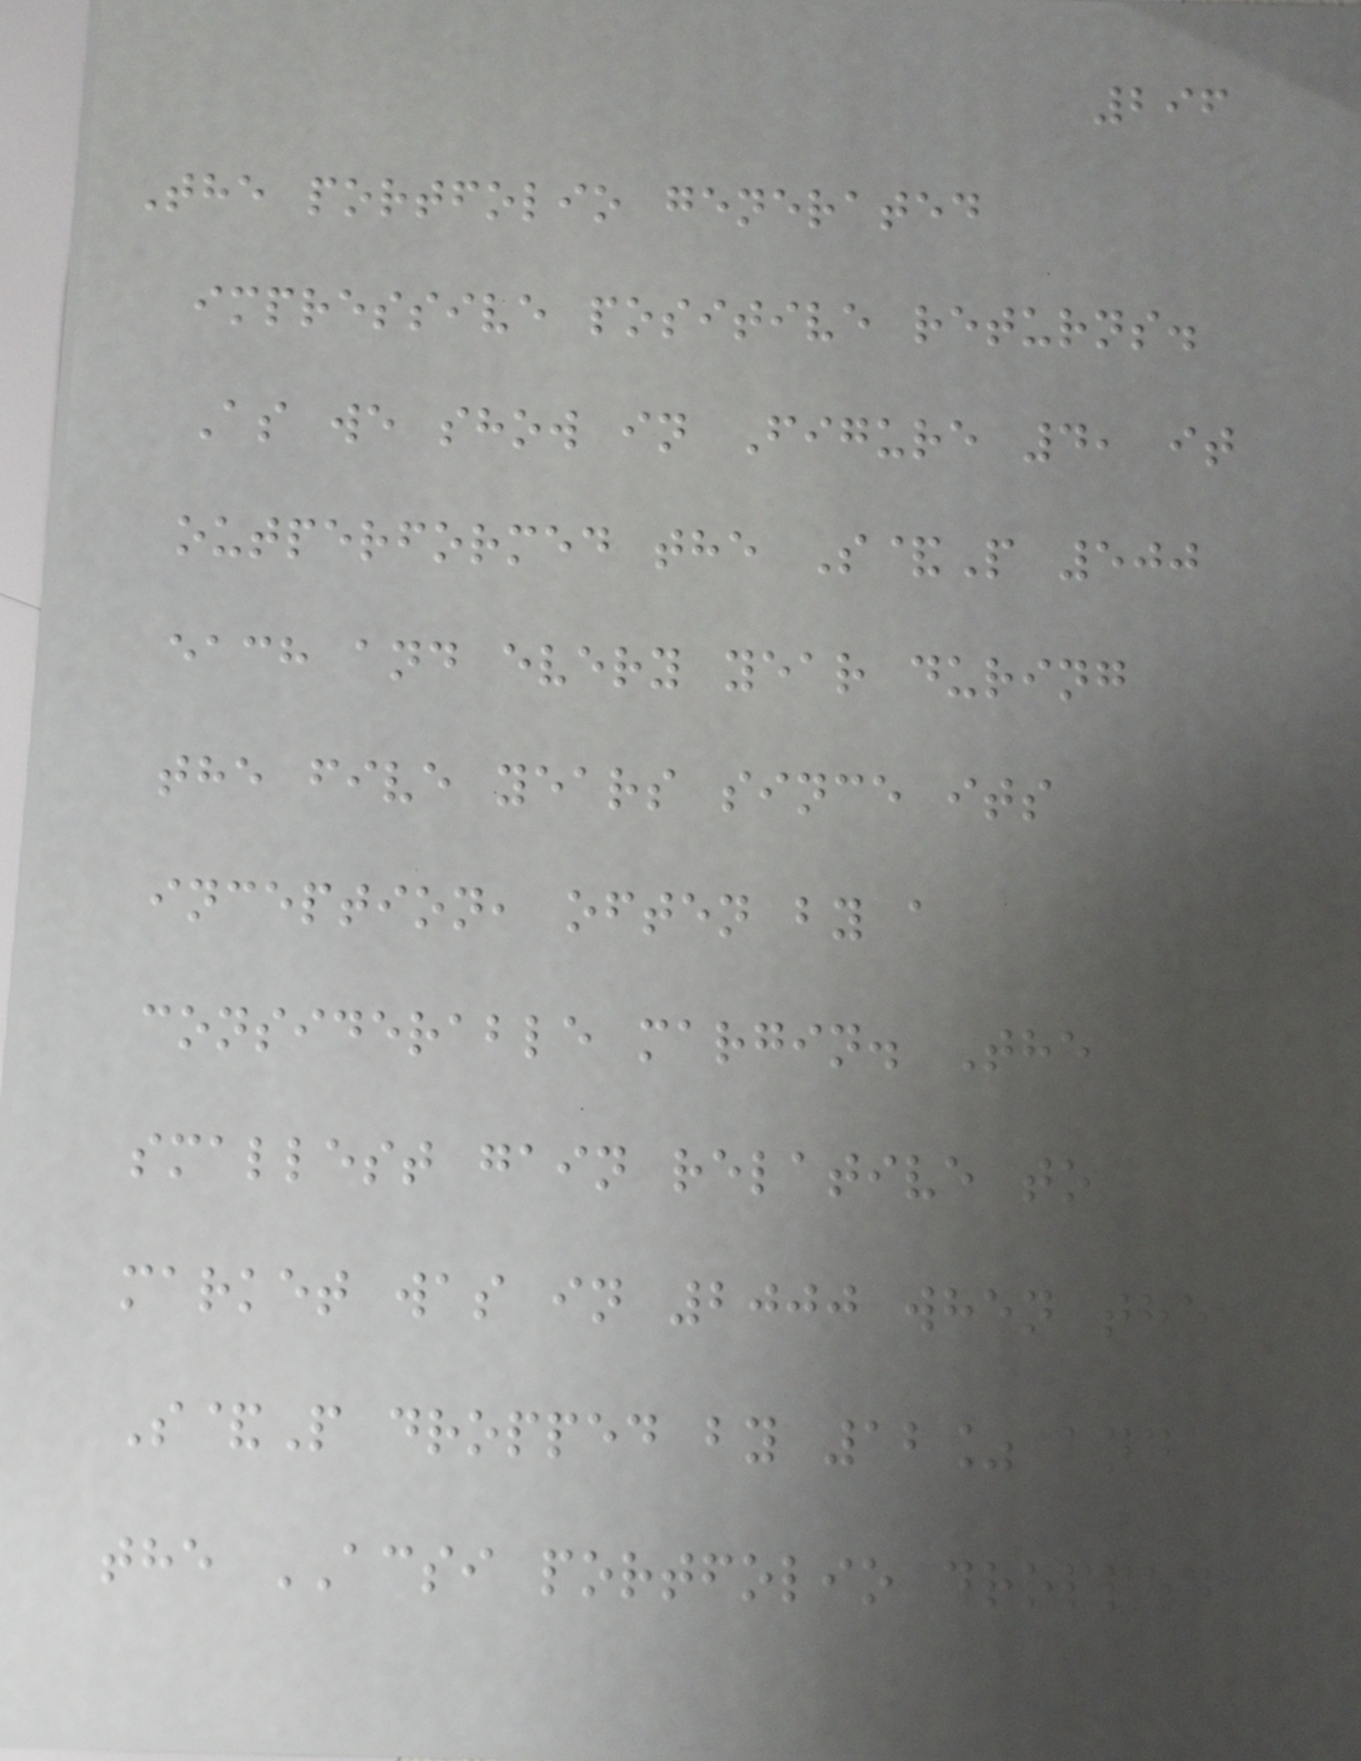296
The portfolio generated
impressive positive returns.
As we show in Figure 4, it
outperformed the S&P 500
each and every year during
the five years since its
inception, often by a
considerable margin. The
smallest gain relative to
market was in 2000 when the
S&P dropped by 12% and
the ACSI portfolio dropped
